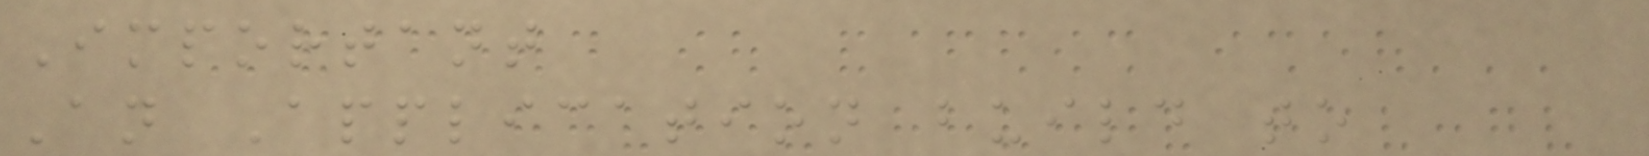Important
An Application build to
